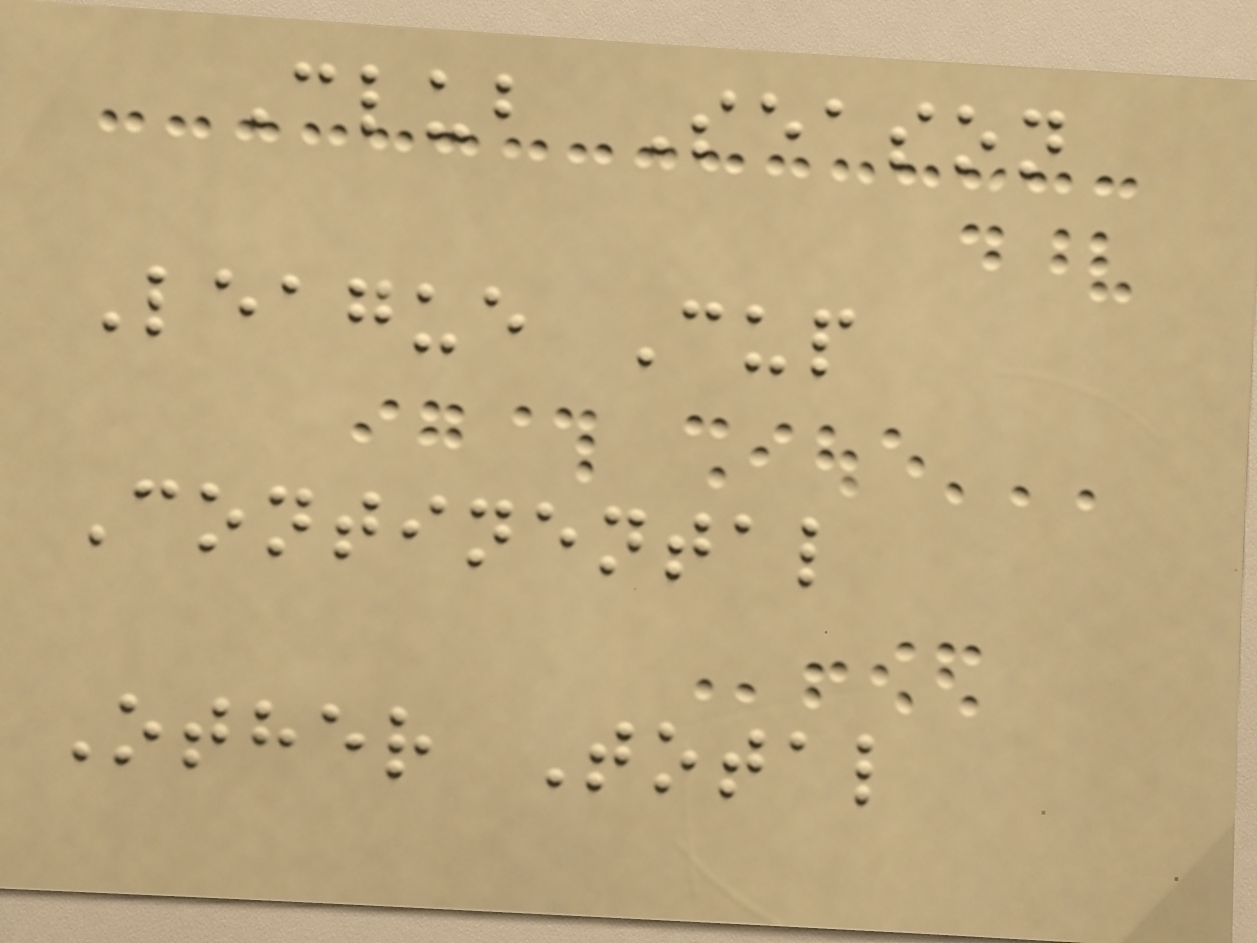Club Season
League Cup
Continental
Other Total
